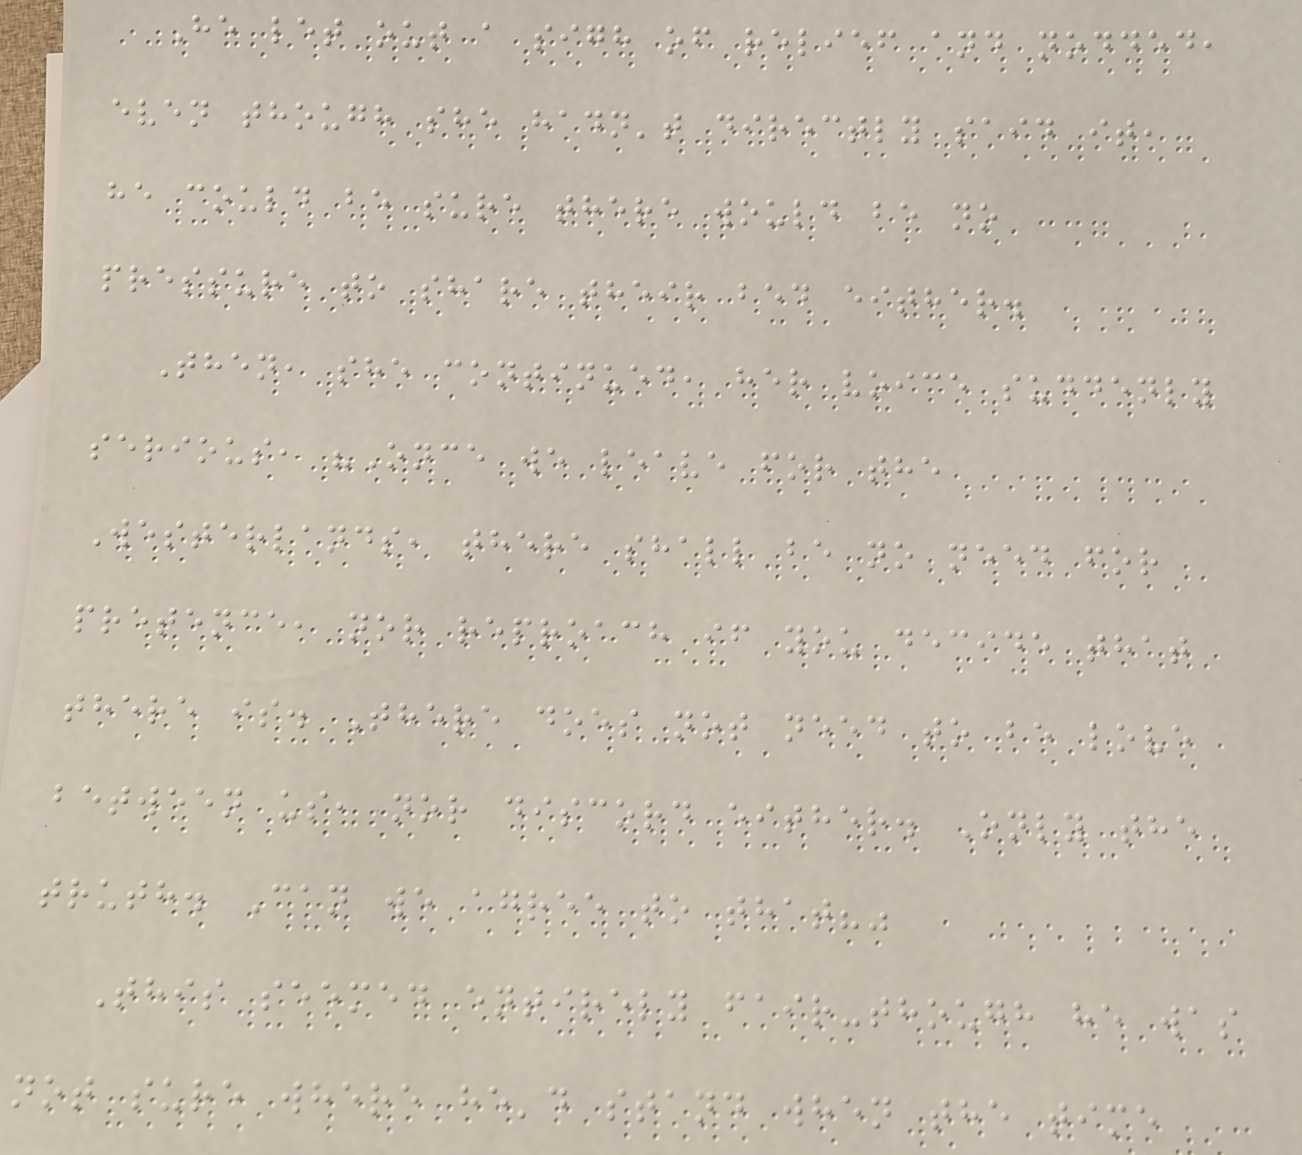He let out a sigh of relief and nodded,
even though she hadn't directly said it,
he could be sure there would be no
pressure to share their bed either.
Then, she continued, her voice suddenly
serious, "Once we leave for the
Westerlands, there shall be no need for
pretence, nor reproach if you decide that
there is. There does not need to be love
between us, nor discord either. Only the
truth. Can we agree to that?"
This seemed entirely fair-though he was
not sure where he'd stand when the time
